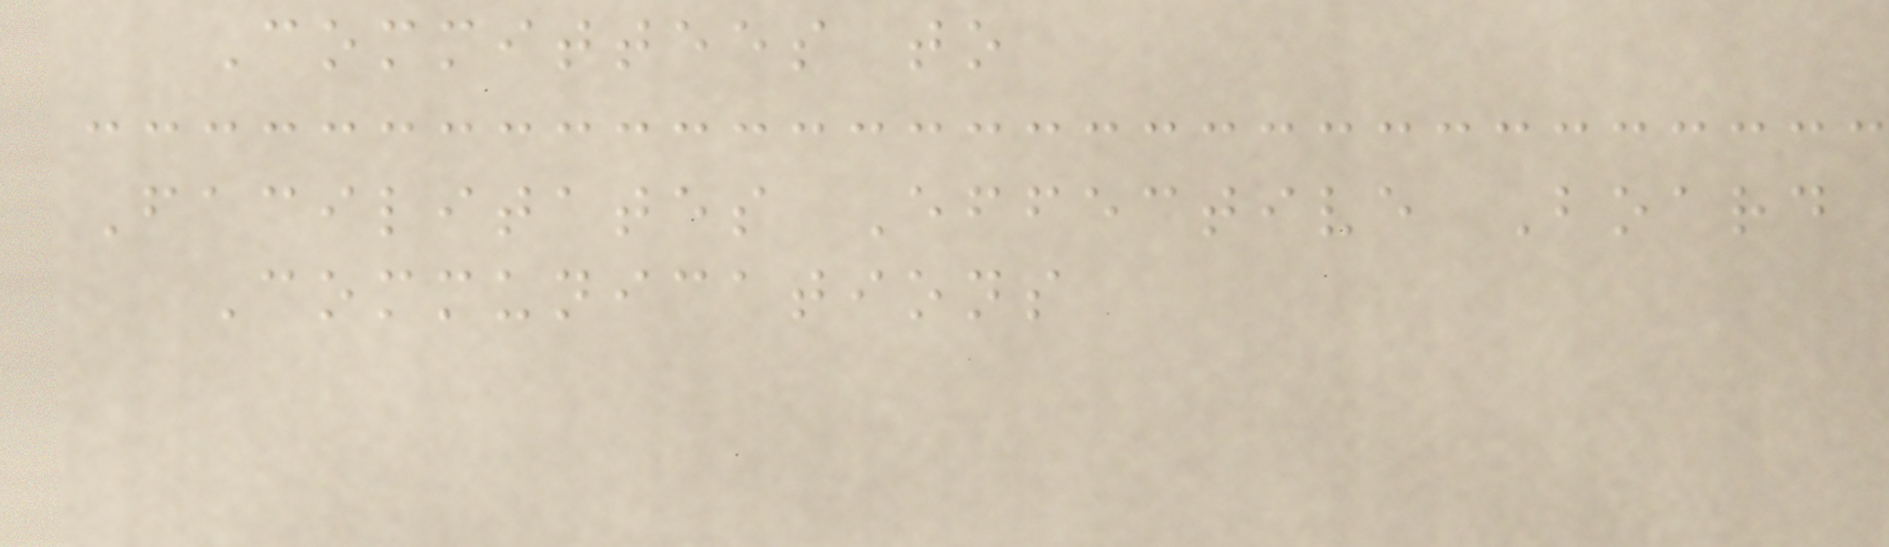Committees to
Facilitates Effective Board
Communications
